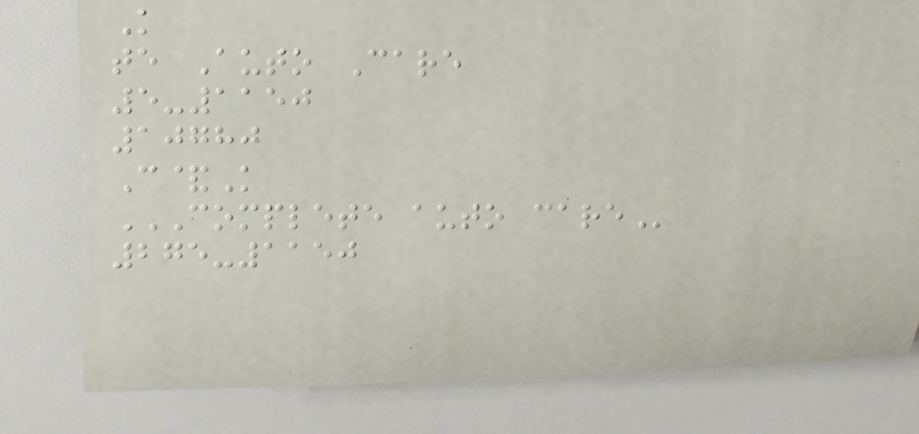K
te Auto Care
5-1150
10780
C&K
COMPLETE AUTO CARE
275-1150
